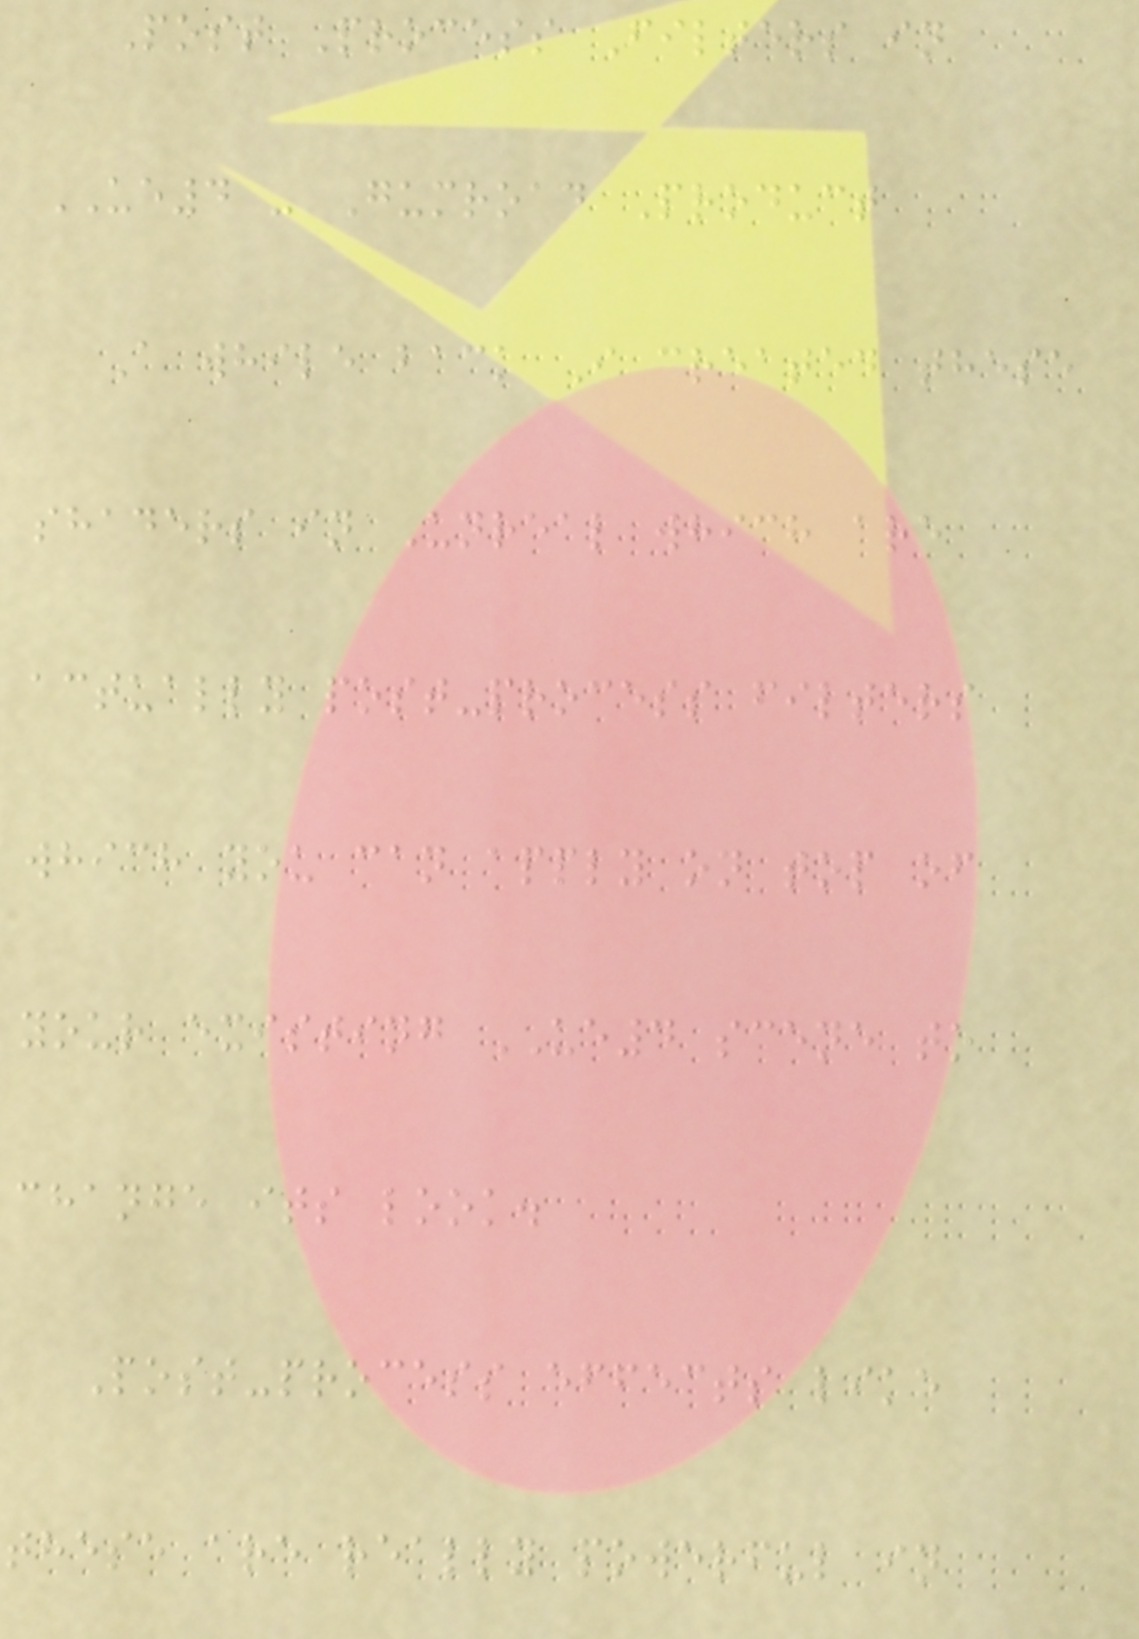Post Process Filters in
UE4 - Gumroad Product
A while back I created these
shaders in Unreal which are
actually post-process filters
which you can apply on top of
your existing UE4 scene to
change its look.
Post-process effects like
these are really powerful in
